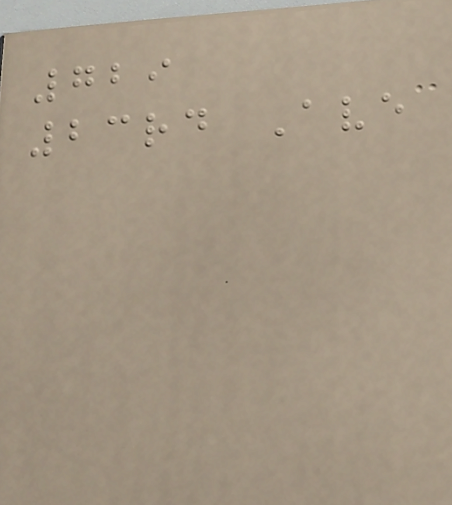729
23rd Ave
